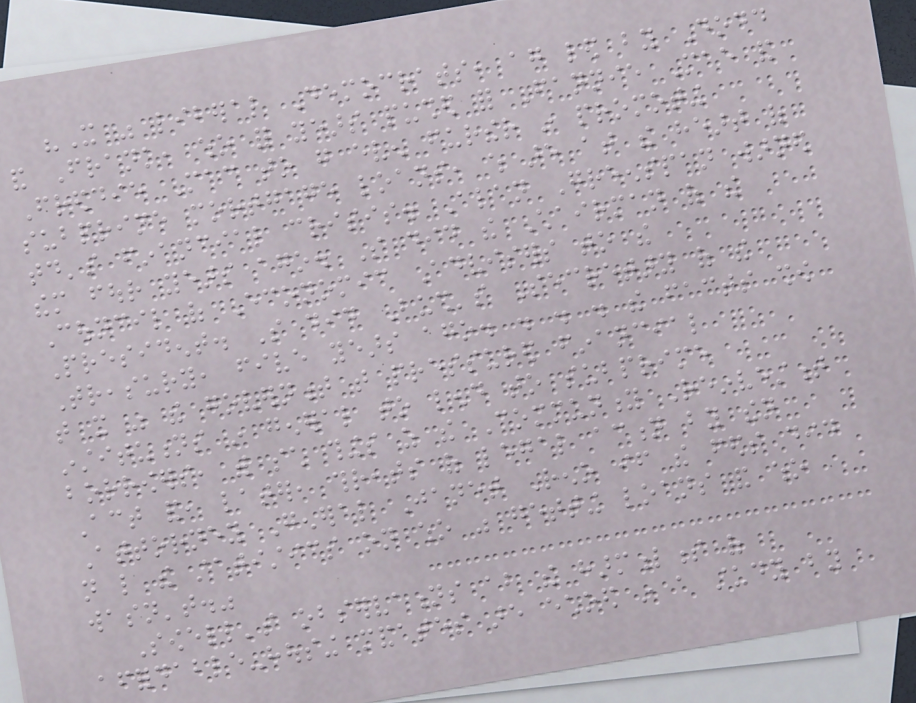"It was liberal Democrats, again led by Dodd
and Frank, who for years pushed for Fannie Mae and
Freddie Mac to go even further in promoting
subprime mortgage loans, which are at the heart of
today's financial crisis. Alan Greenspan warned
them four years ago. So did the Chairman of the
Council of Economic Advisers to the
President. So did Bush's Secretary of the
Treasury, five years ago. . . . the facts show
that it was the government that pressured financial
institutions in general to lend to subprime
borrowers, with such things as the Community Reinvestment
Act and, later, threats of legal action by then
Attorney General Janet Reno if the feds did
not like the statistics on who was getting loans and who
wasn't."
Sowell's observations about the harmfulness of
affordable-housing mandates are echoed in a study by
